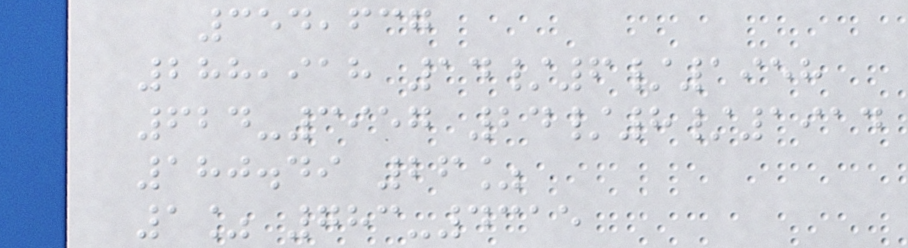354,637
288,918 14/6/1958
624-3957 24/8/1914
180.49 26%
1% 783-4315
